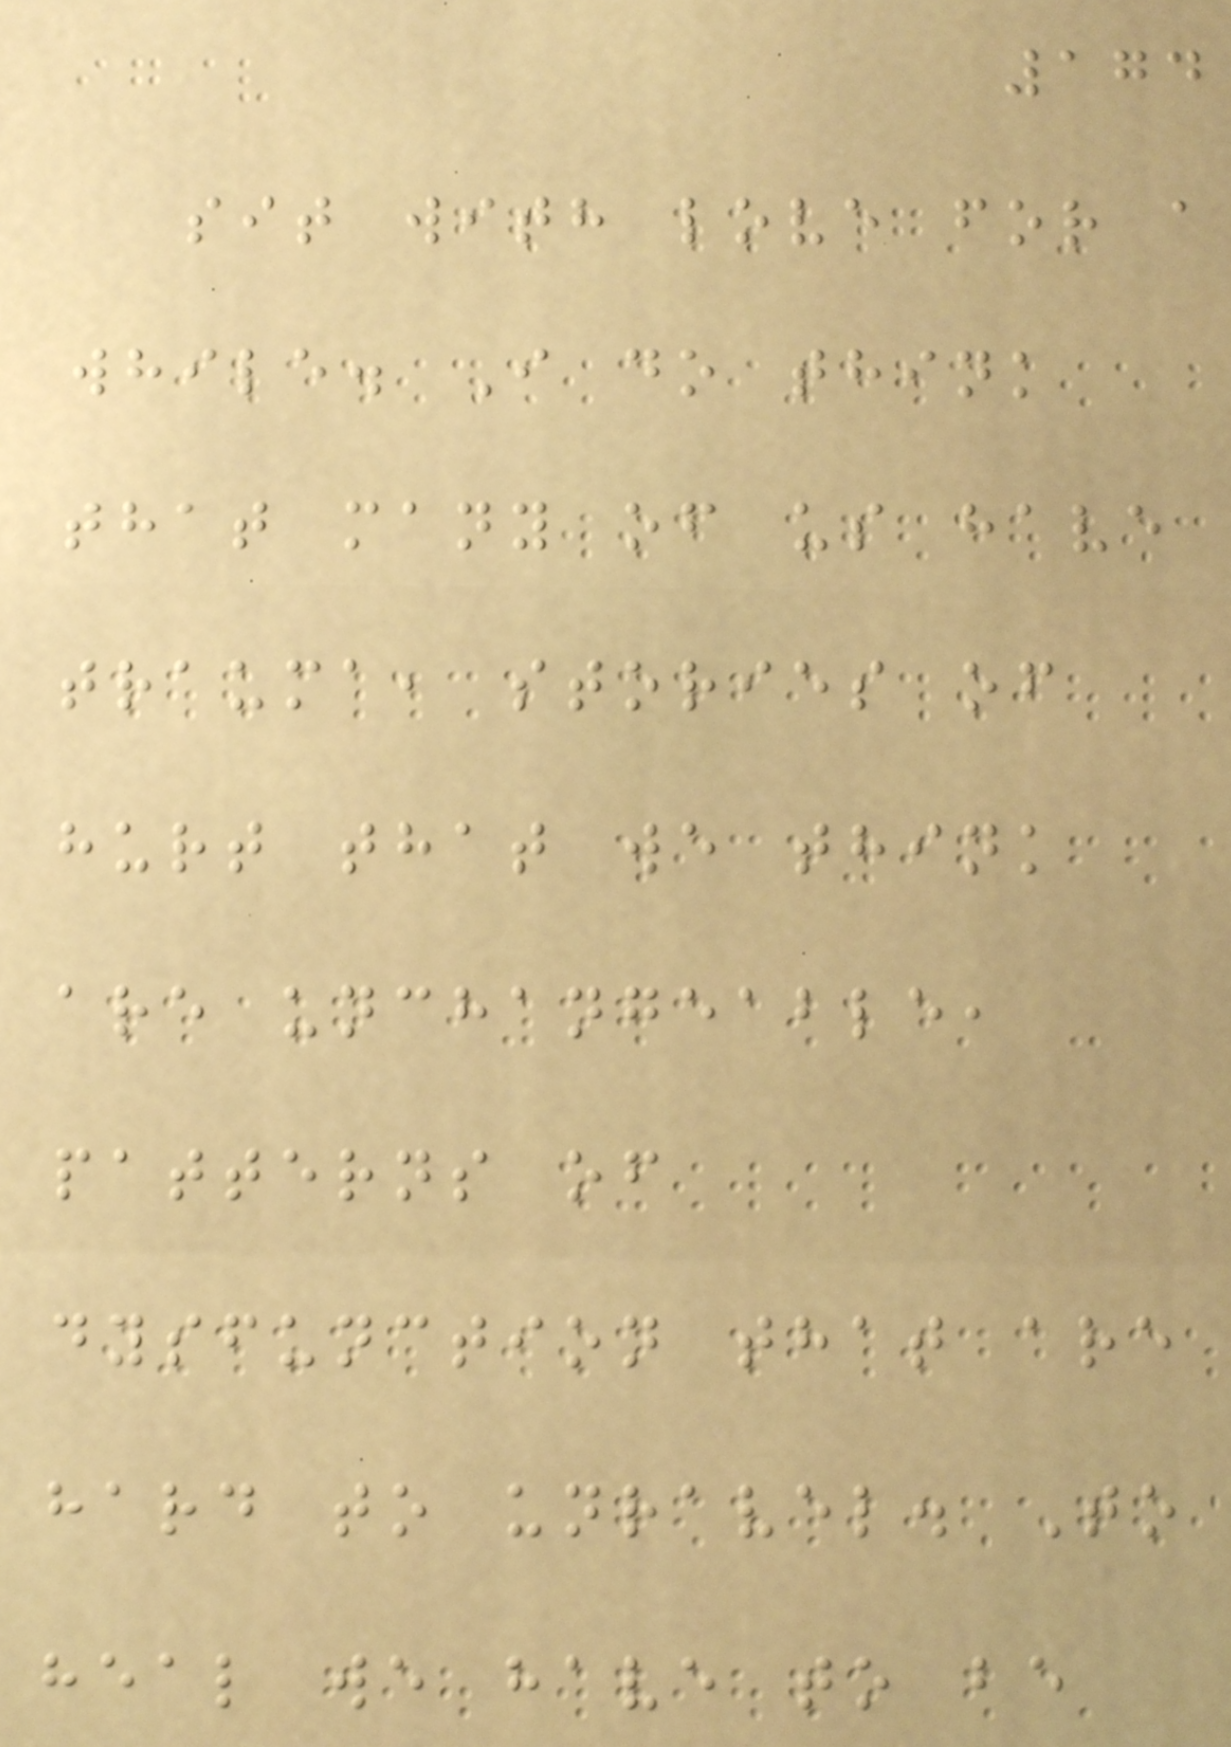174
sit with love for a
while. I do think
that many of us have
trauma, stories of
hurt that we think
are unchangeable,
patterns of
dysfunction that are
hard to unravel. To
heal we have to be
